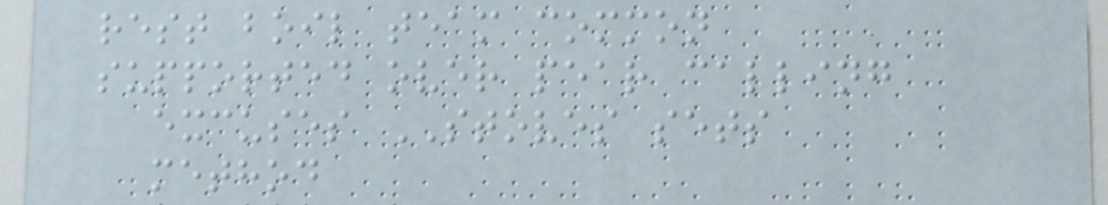rest boil team common
supported over pear calling
excuses STOVES sets
method
